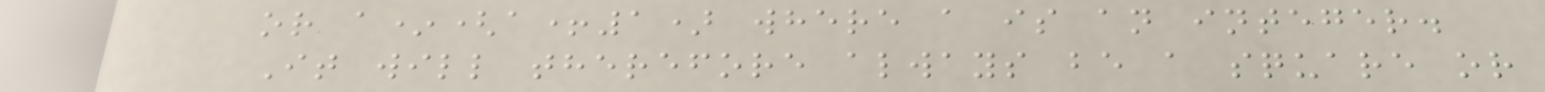or a*(a+1) where a is an integer.
It will therefore always be a square or
